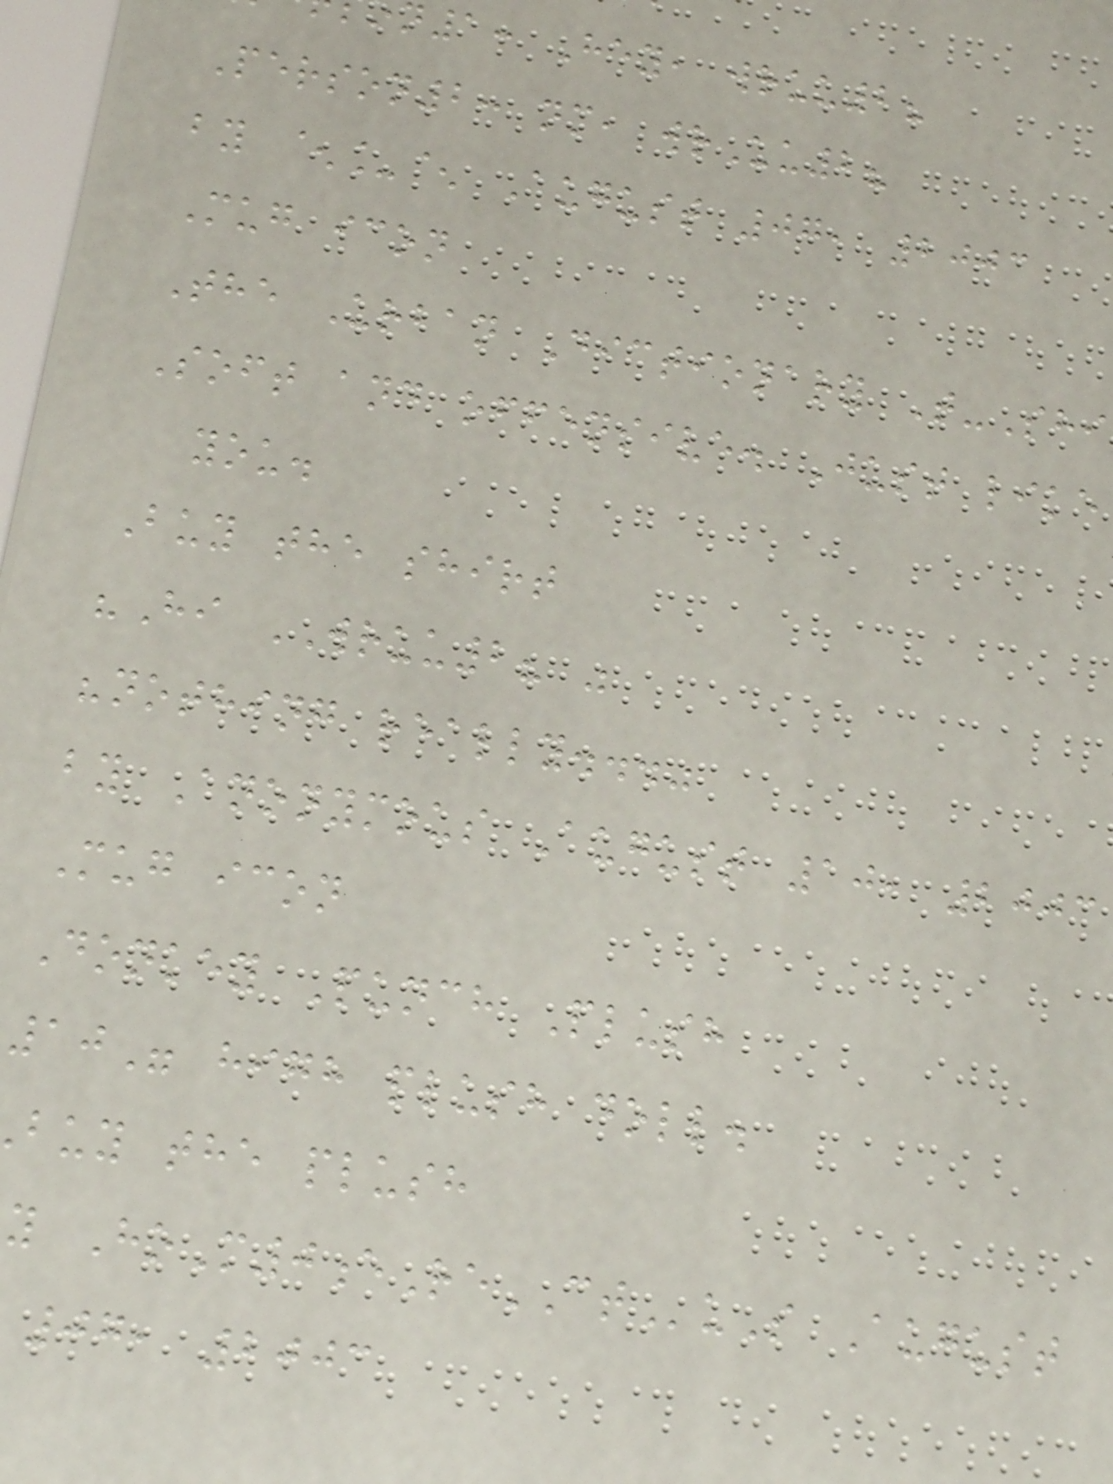n1: Hey, wruu2?
Person2: nm, wrUu2?
by ^_^ August 07, 2003
Mug icon
The Urban Dictionary T-Shi
Soft and offensive. Just like
you.
Buy the shirt
"Hi WRUU2? "
"nothing really..."
by Anonymous August 10, 2003
Mug icon
Donkey Punch Plush
10" high plush doll.
buy the plush
y HoM0eReCTuS August
07, 2003
